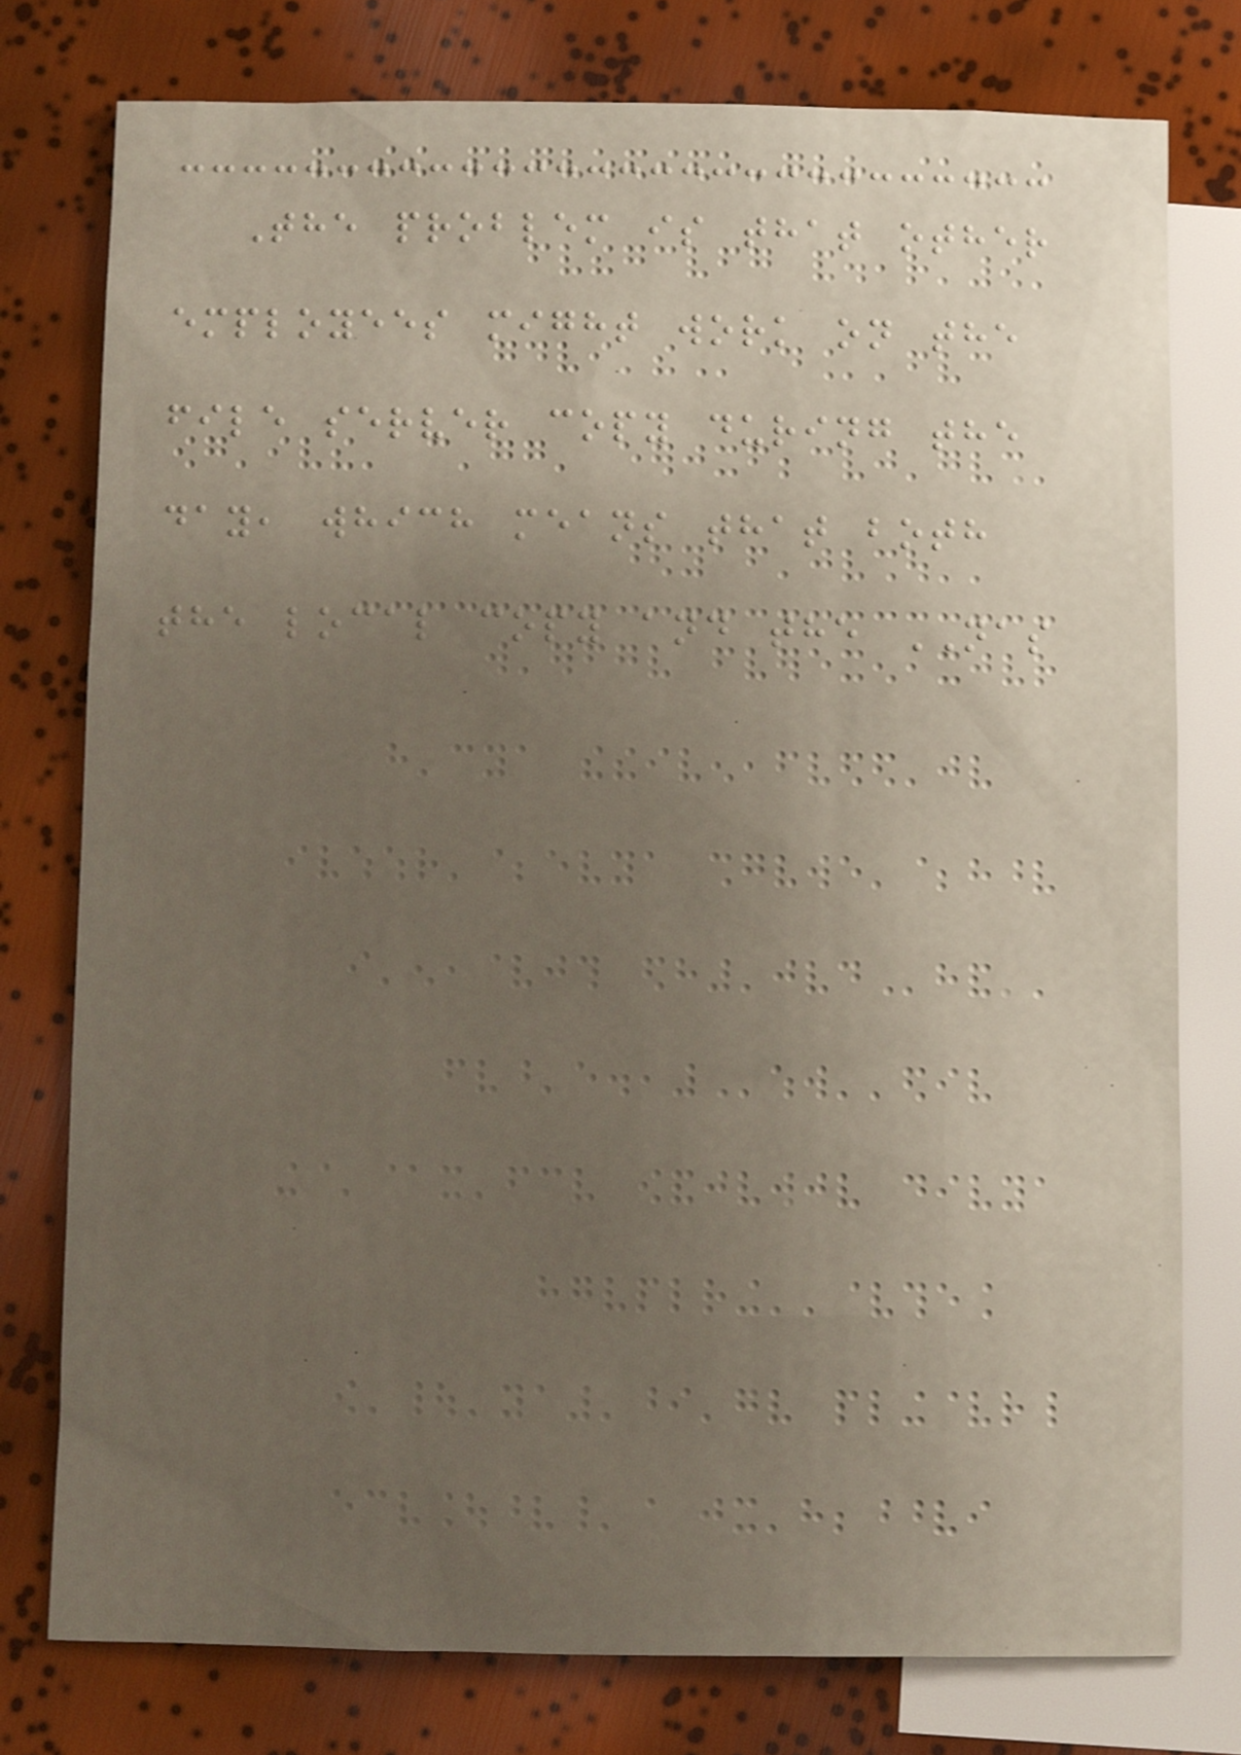The problem is that other
employees might work on the
file server copy during the
day, which means that both
the local copy and the NAS
